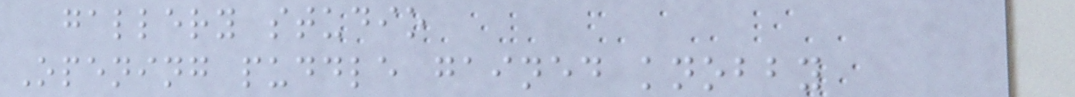gallery studio
Opening puddle gained knobby
